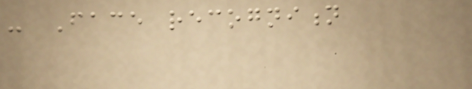- Face recognition
